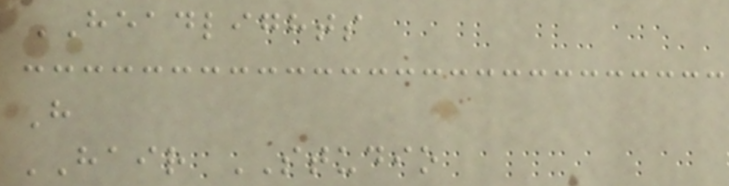HEADLIGHTS
H
HAIR STUDIO
